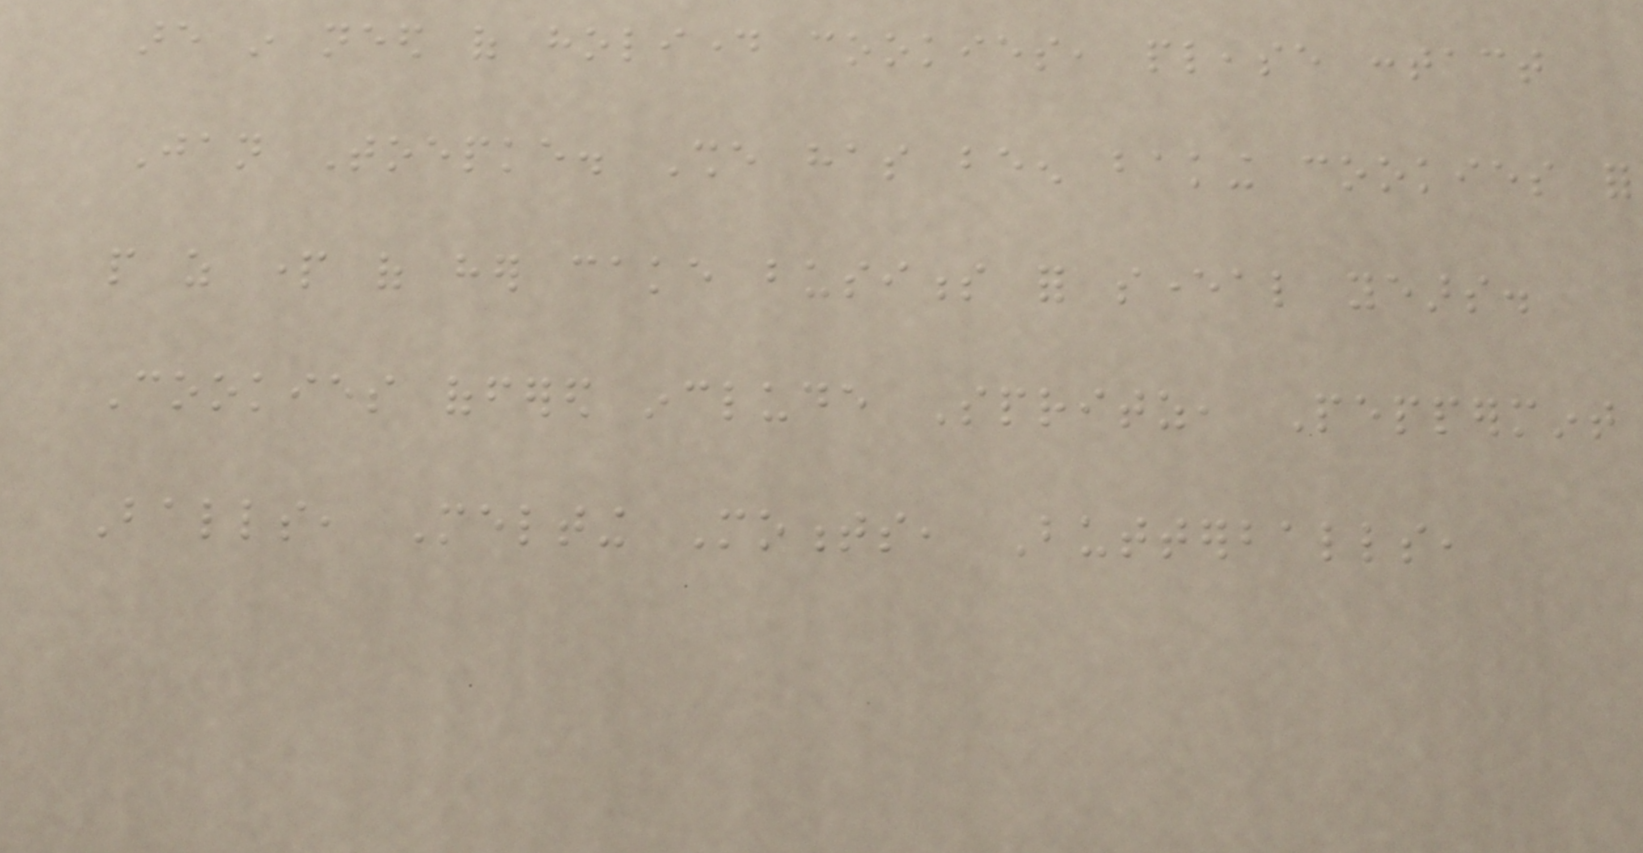are in need of holiday cookies, please contact
Jan Toepke. She has been baking cookies for
people as part of her cake business for several years.
Cookies offered include Spritz, Peppermint
Balls, Melting Moments, Butterballs,
